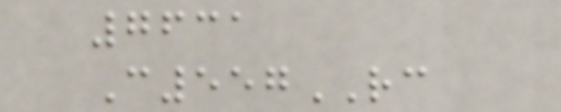7631
C557RC
